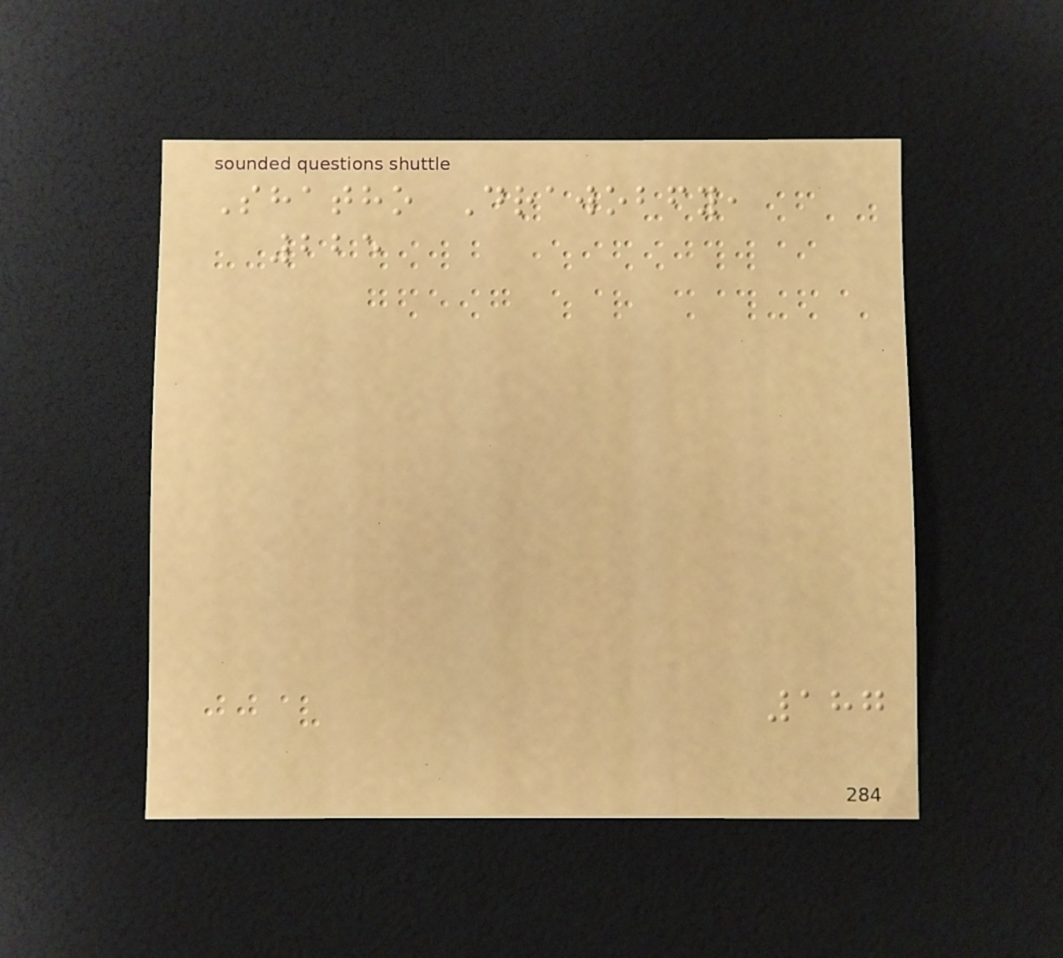Shatho Drawobfy,
225
187
